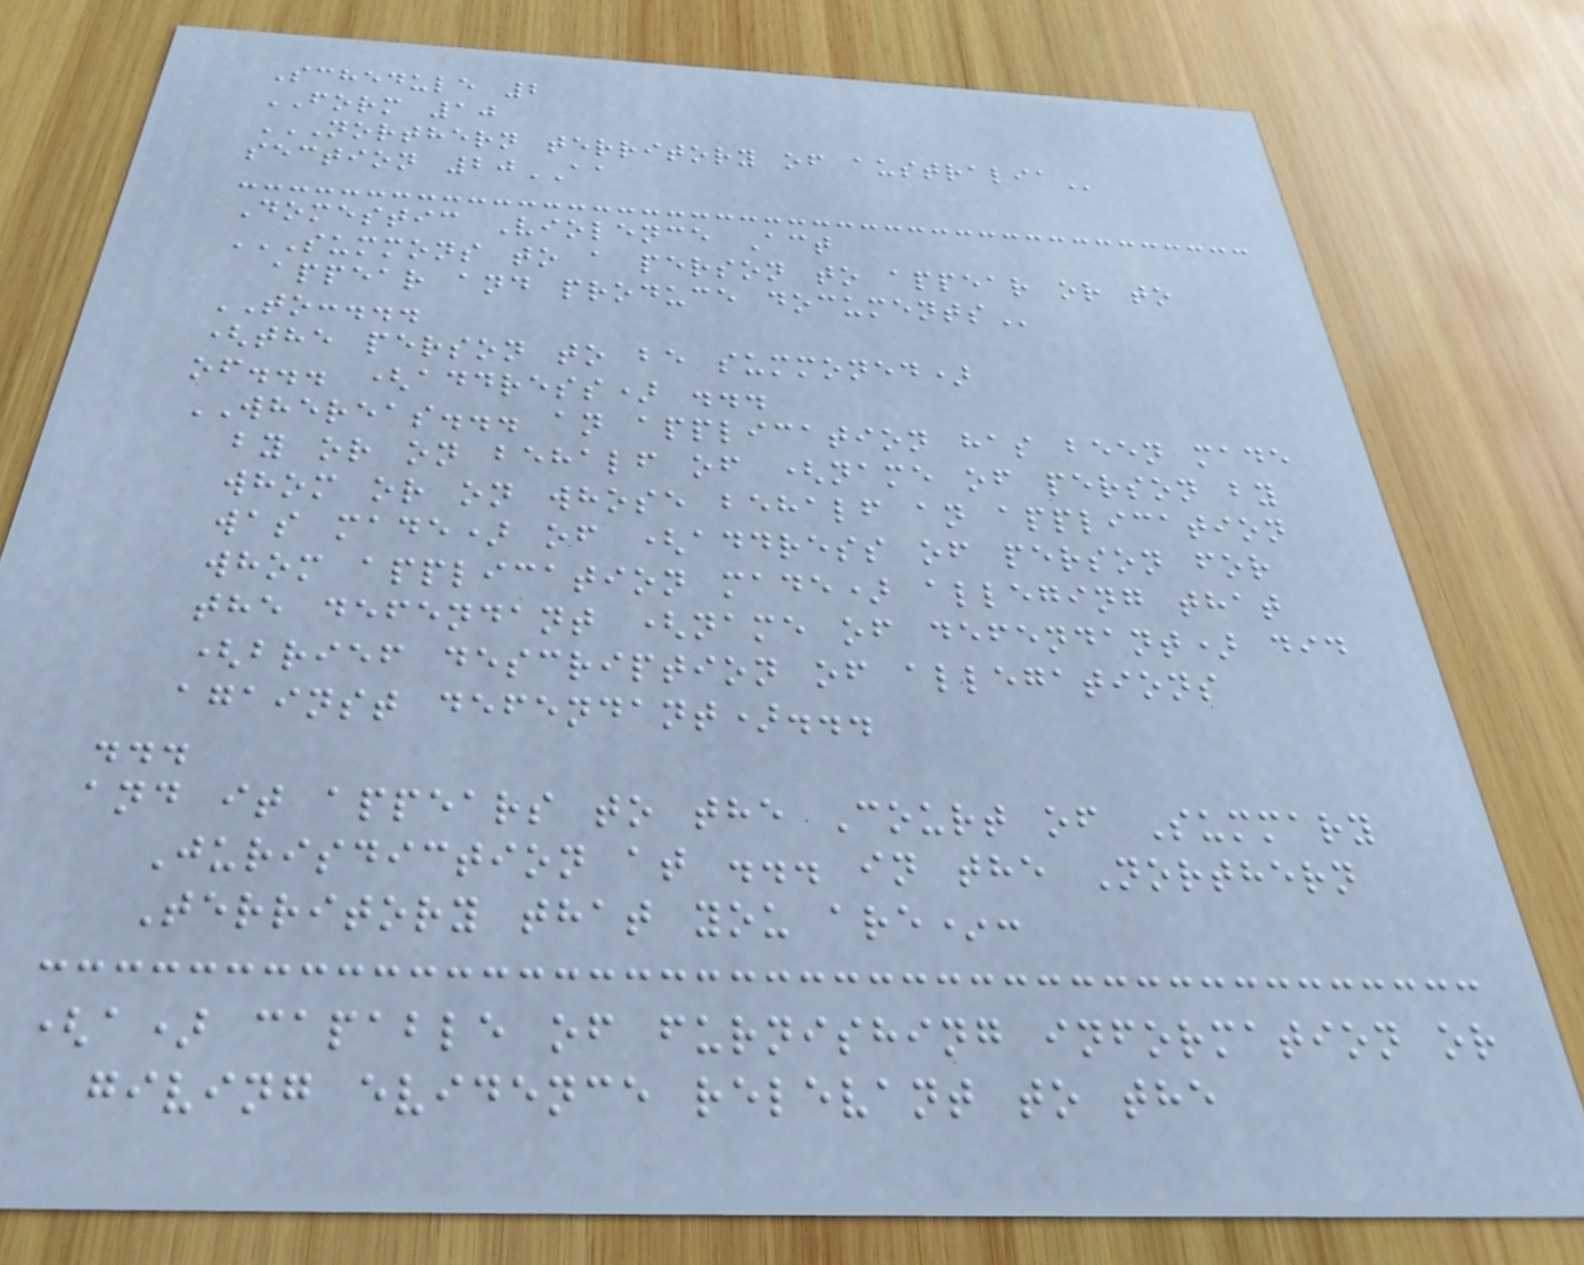Schedule 2
FORM 10
NORTHERN TERRITORY OF AUSTRALIA
section 20AA
Domestic Violence Act
SUMMONS TO A PERSON TO APPEAR OR TO
APPEAR AND PRODUCE DOCUMENTS
TO:...
(the person to be summoned)
of... (address) ...
WHEREAS... an application has been made
by or on behalf of (name of person by
whom or on whose behalf an application
was made) of (address of person for
whom application made) alleging that
the defendant (name of defendant) did
(brief description of allegations
against defendant)...
...
and it appears to the Court of Summary
Jurisdiction at ... in the Northern
Territory that you are*:
(a) capable of furnishing information or
giving evidence relevant to the
